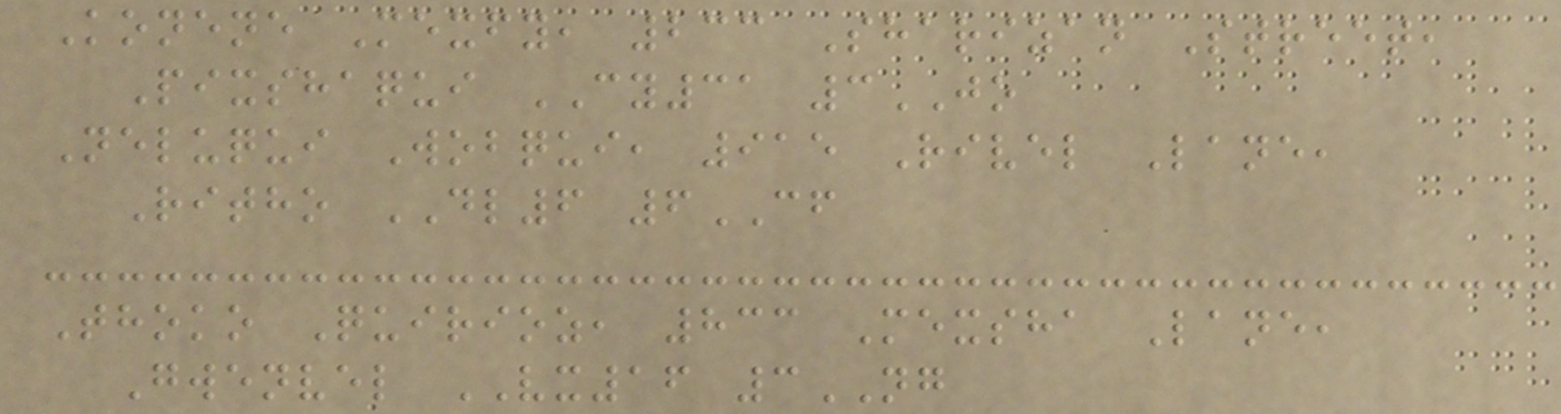Konene Mexfy, 233 Sharizan Street,
Pixshaqui CY31 3JO
Neluqui Wobqui, 915 Rivel Lane,
Ritho DL6 6CF
Thoko Quirioz, 833 Mexsha Lane,
Gwenvel VX16 3NG
